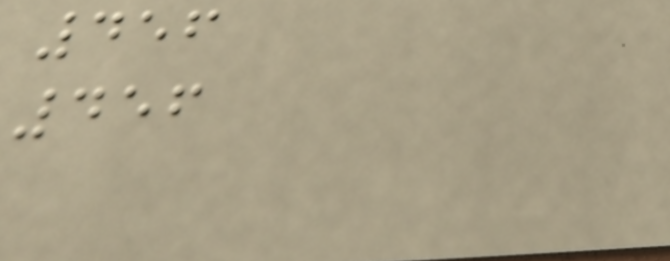456
456
